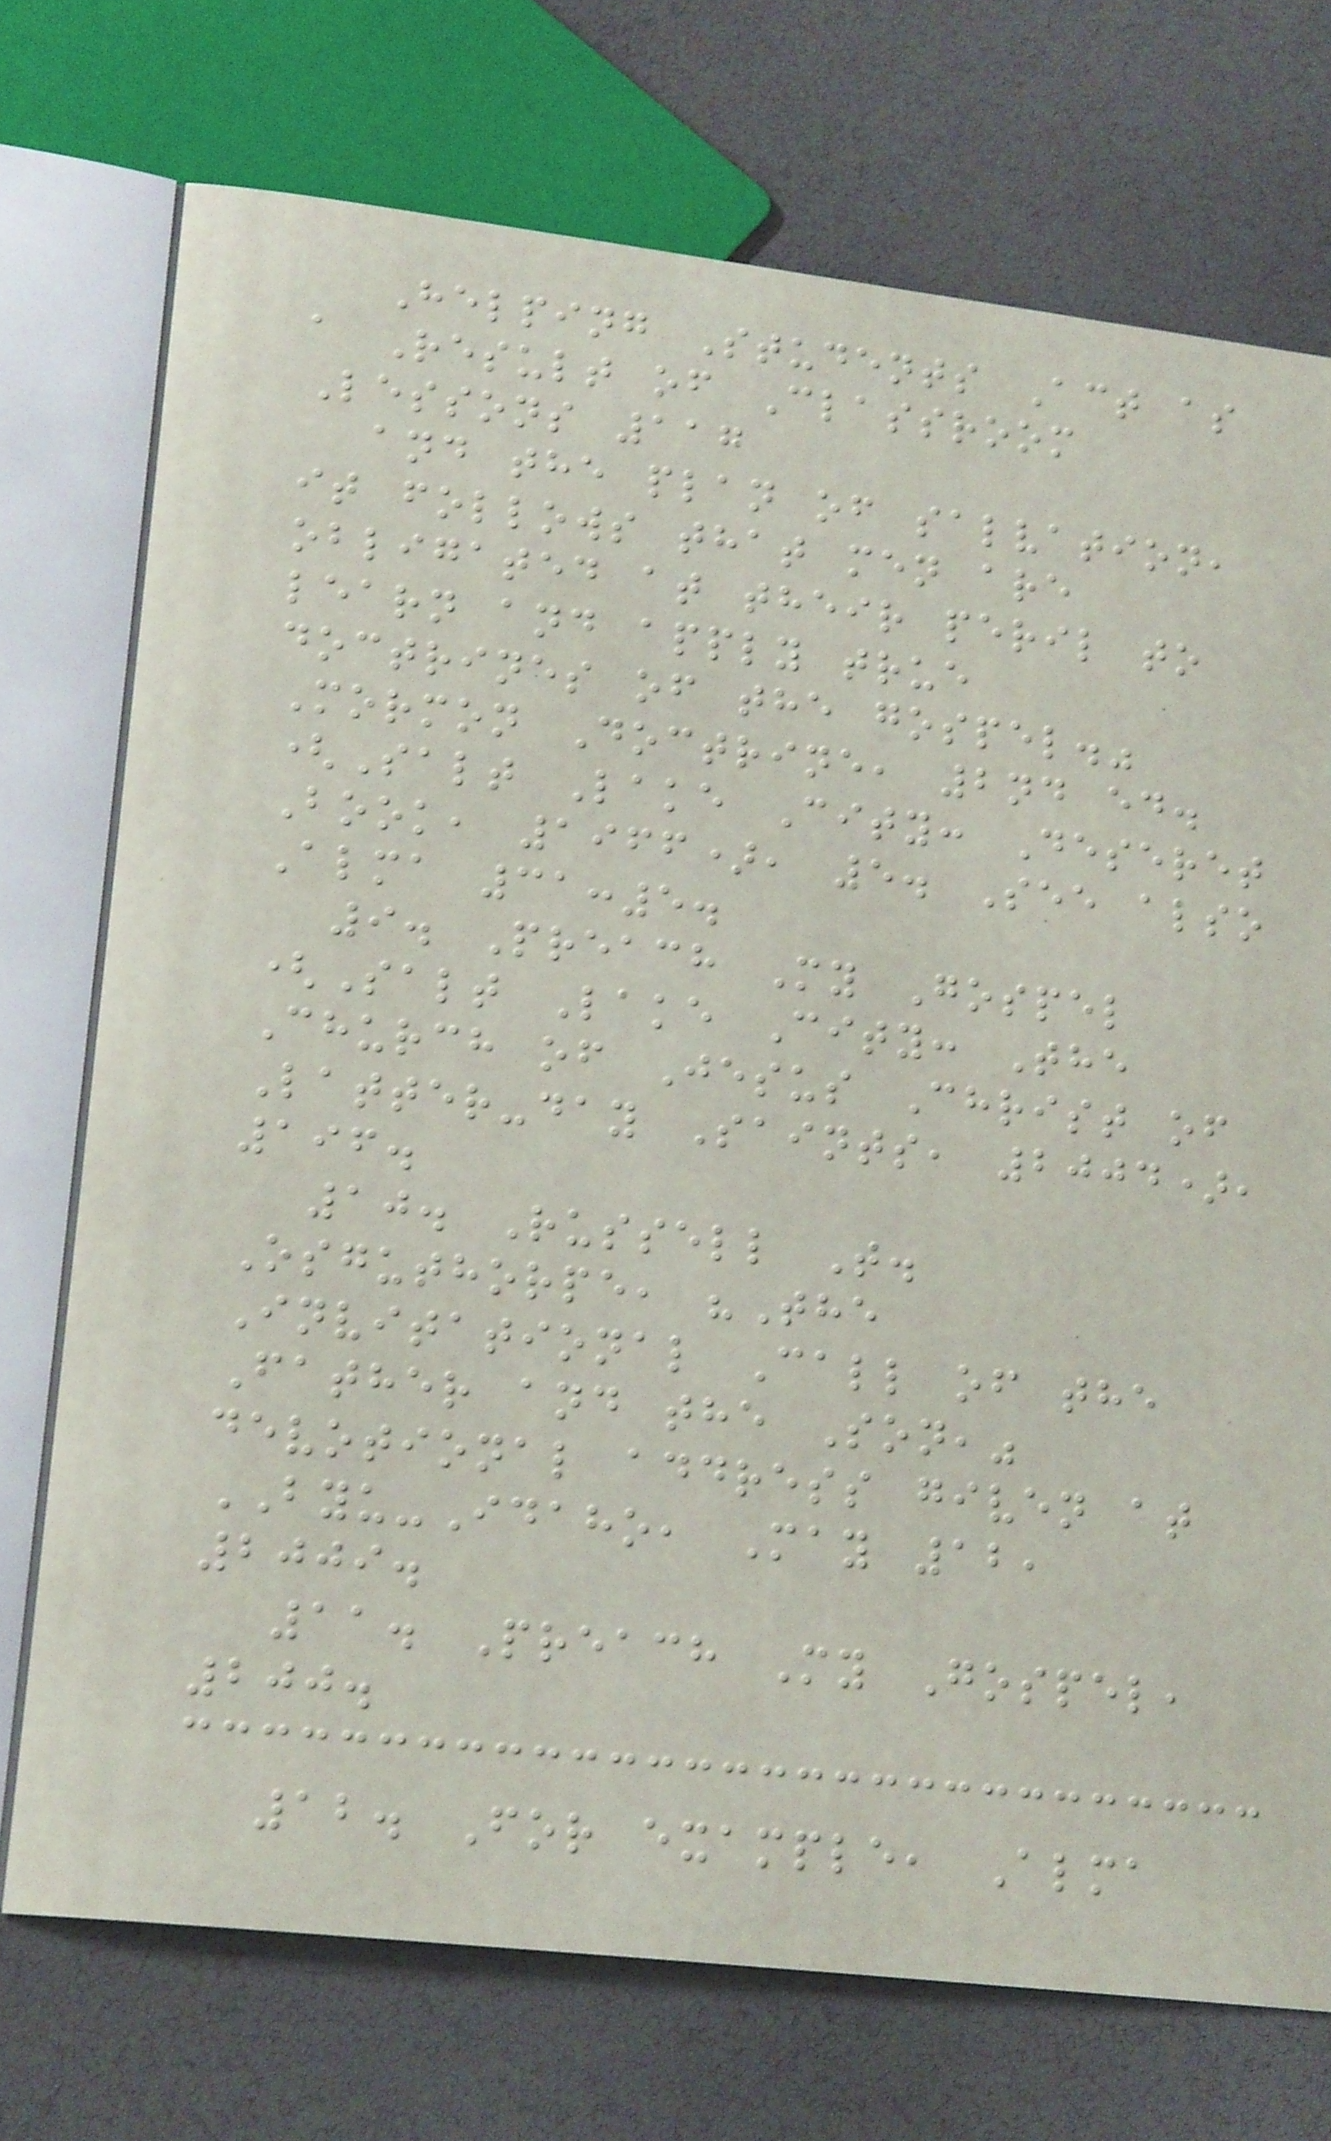Helping Students Act as
a Result of Classroom
Lessons 117
and the plan of salvation,
it follows that men are
obligated at their peril to
learn and apply true
doctrines of the gospel."
Mormon Doctrine, 2nd ed.
(Salt Lake City: Deseret
Book, 1966), 5. See also
Alma 31:5.
9. Preach My Gospel
(Salt Lake City: The
Church of Jesus Christ of
Latter-day Saints, 2004),
196.
10. Russell T.
Osguthorpe, "The
Invitational Call of the
Father and the Son,"
devotional address given at
BYU-Idaho, May 12,
2009.
11. Preach My Gospel,
200.
12. For example, Alma
